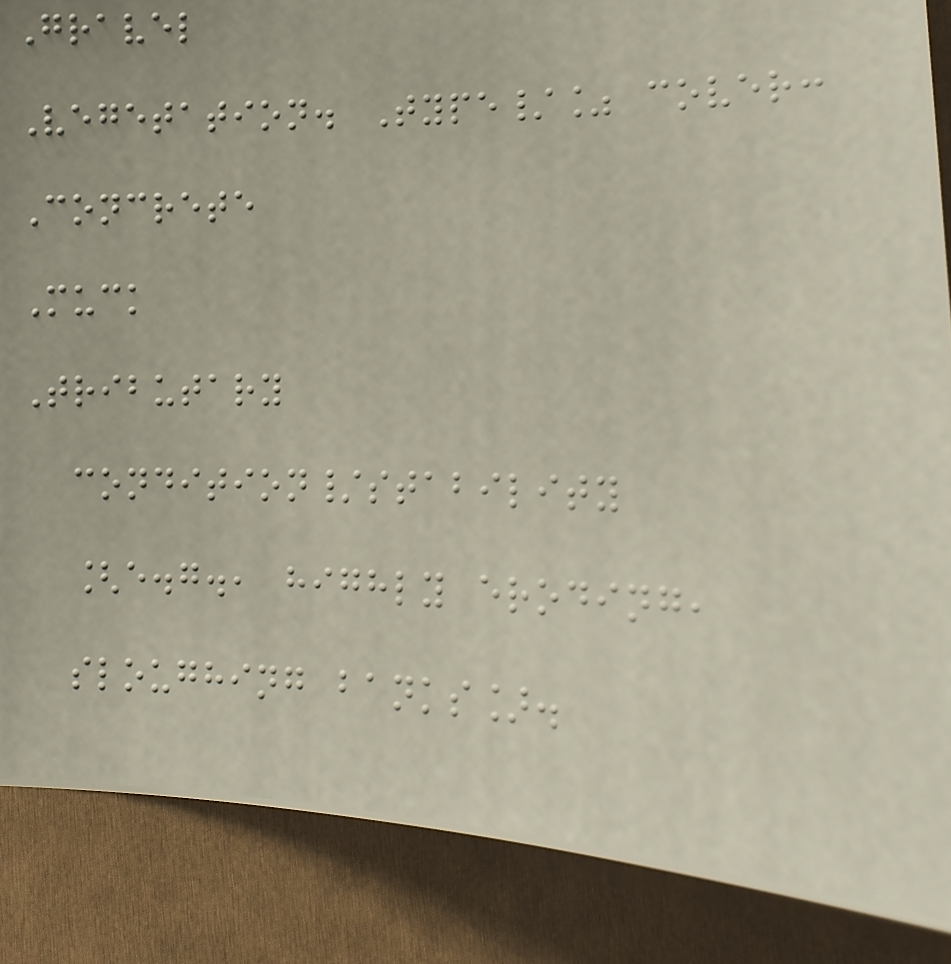Gravel
Vegetation. Type/% cover:
Concrete
Muck
Tributary
condition/stability
[e.g., highly eroding,
sloughing banks].
